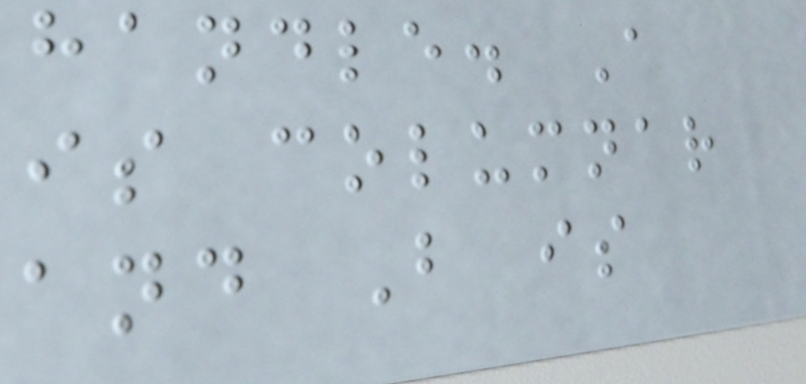handle. A
is columnar
and B is
